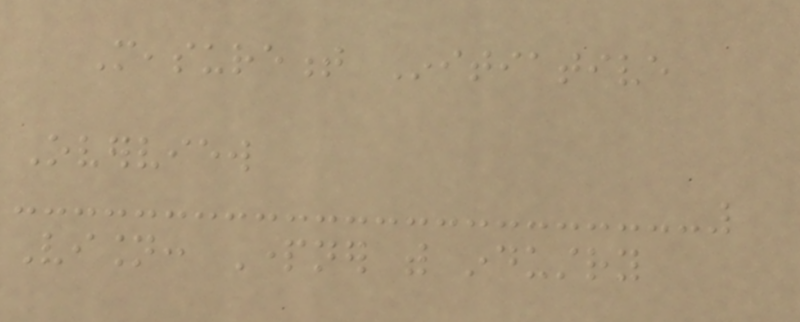Measurement Initiative
Overview
Vision: Partner with industry
